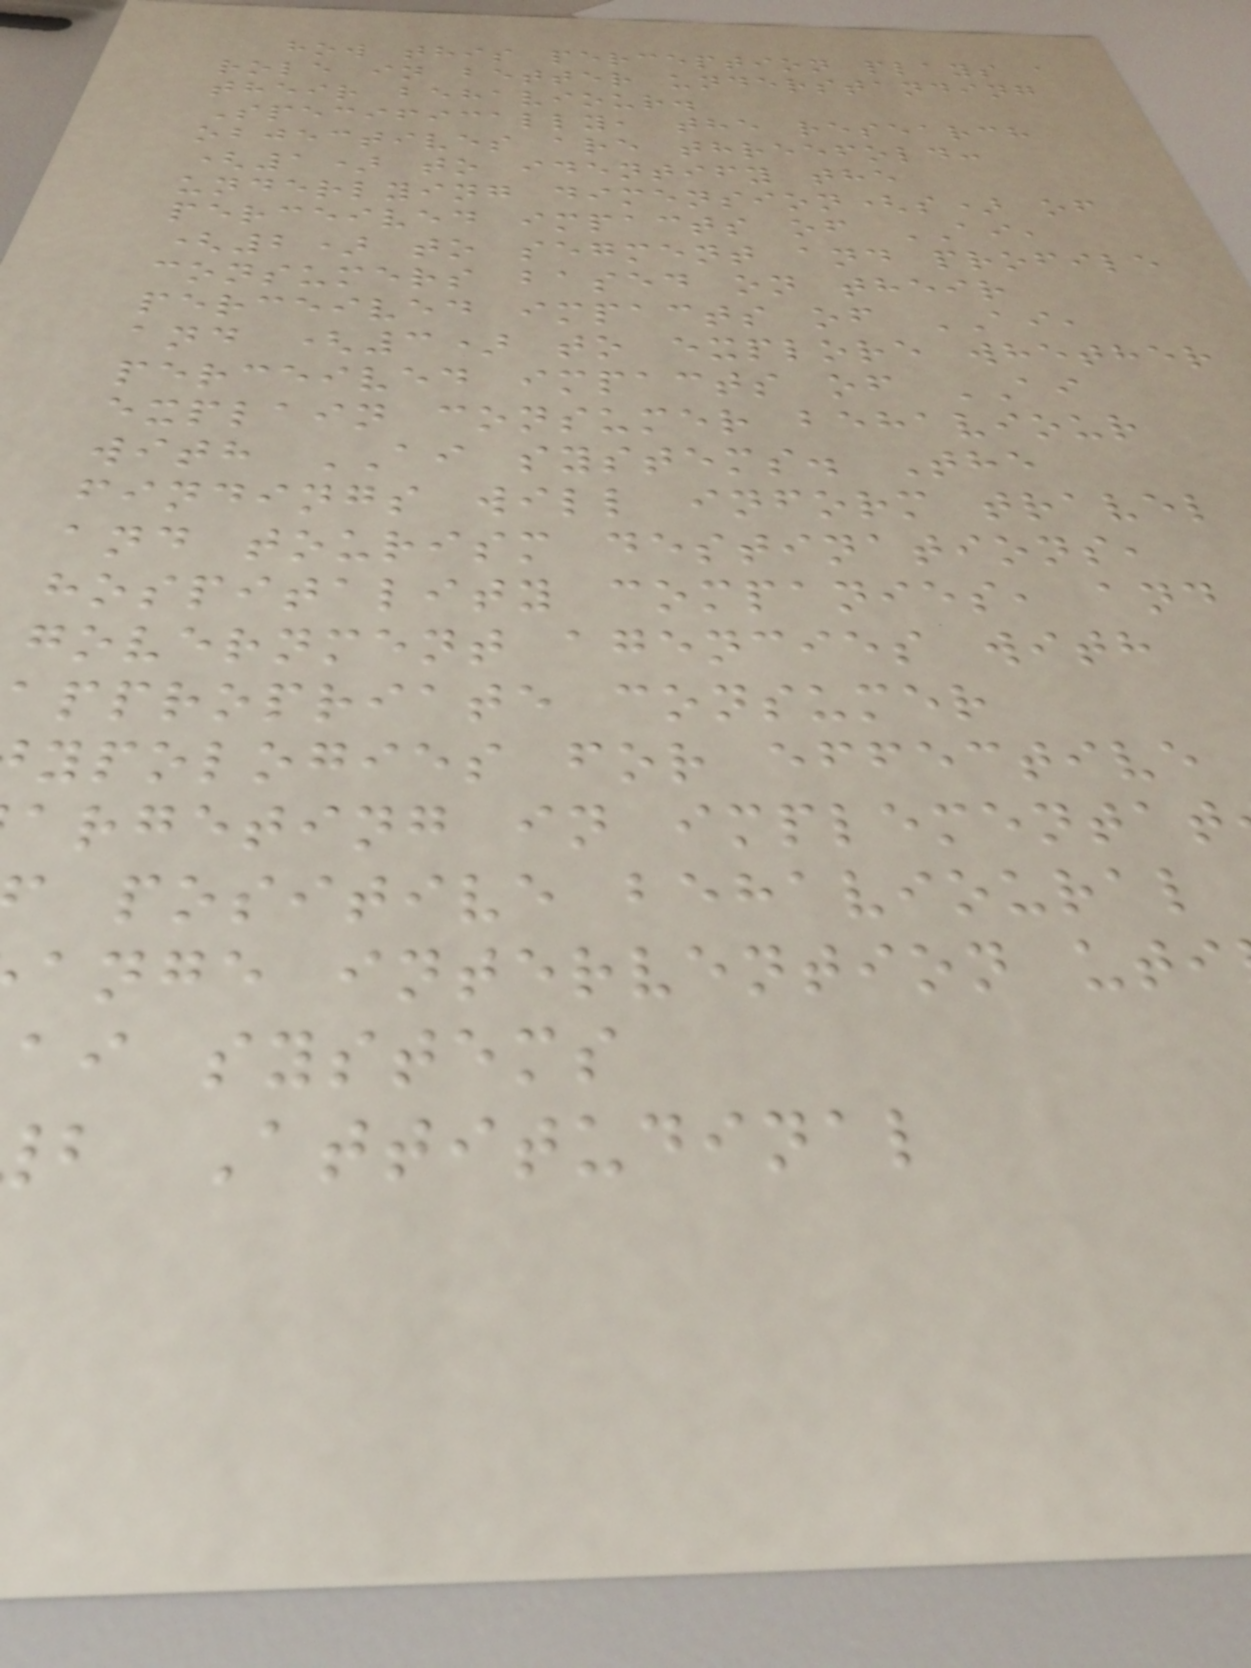how this perception plays a
role in better understanding
their behaviour.
Specifically, the research
objectives are threefold:
(1) to identify the
underlying dimension(s) of
perceived impacts of AI,
(2) to segment and profile
consumers based on their
perceived impacts of AI,
and (3) to explore whether
perceived impacts of AI
explain consumer behaviour
with AI systems. The
findings will inform travel
and tourism destinations,
hospitality companies, and
government agencies with
appropriate consumer
ypologies for effective
argeting in implementat
positive behavioural
ange intervention uti
ai systems
b Attitudinal
